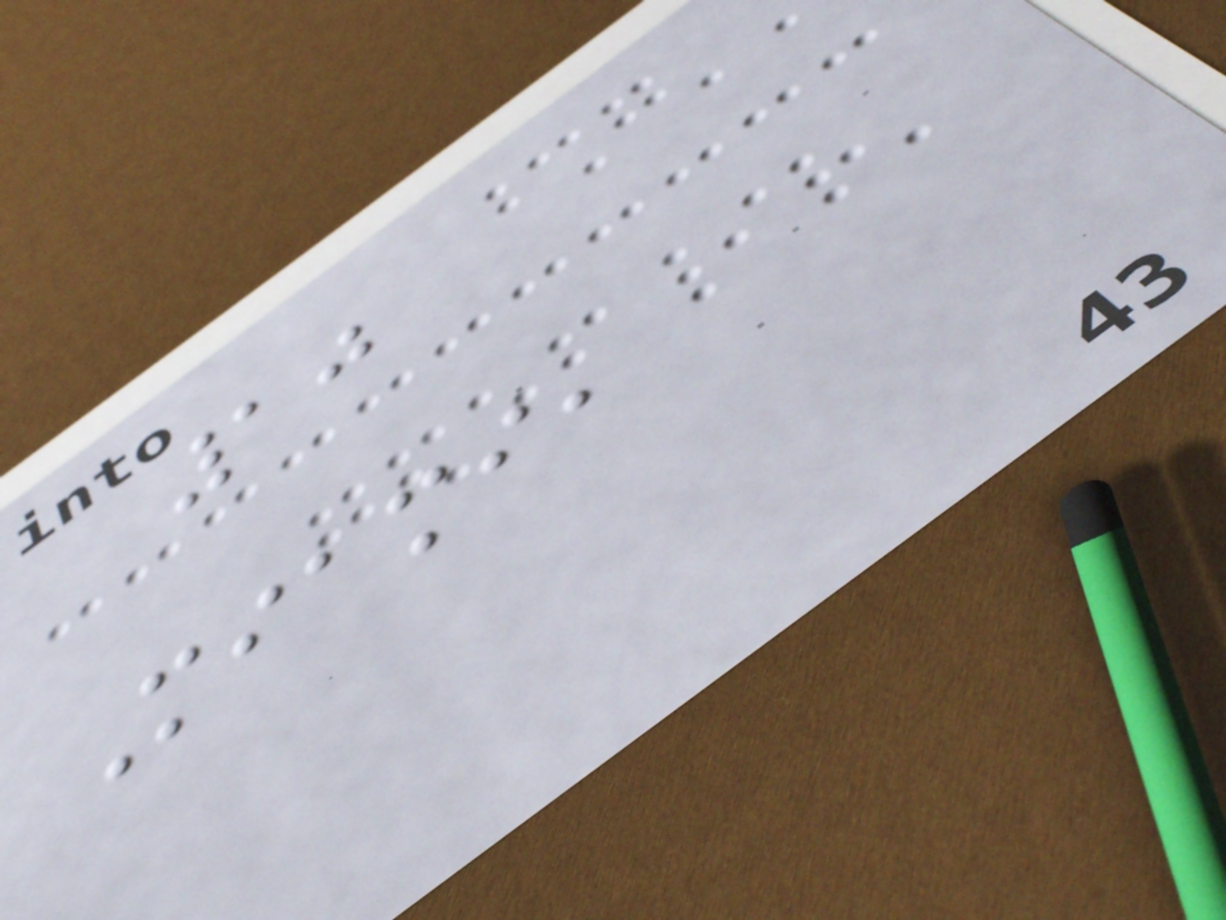10
Miami,
